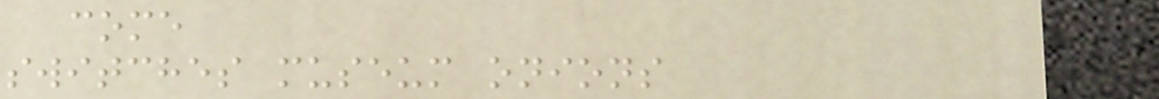come
switches museum onions
